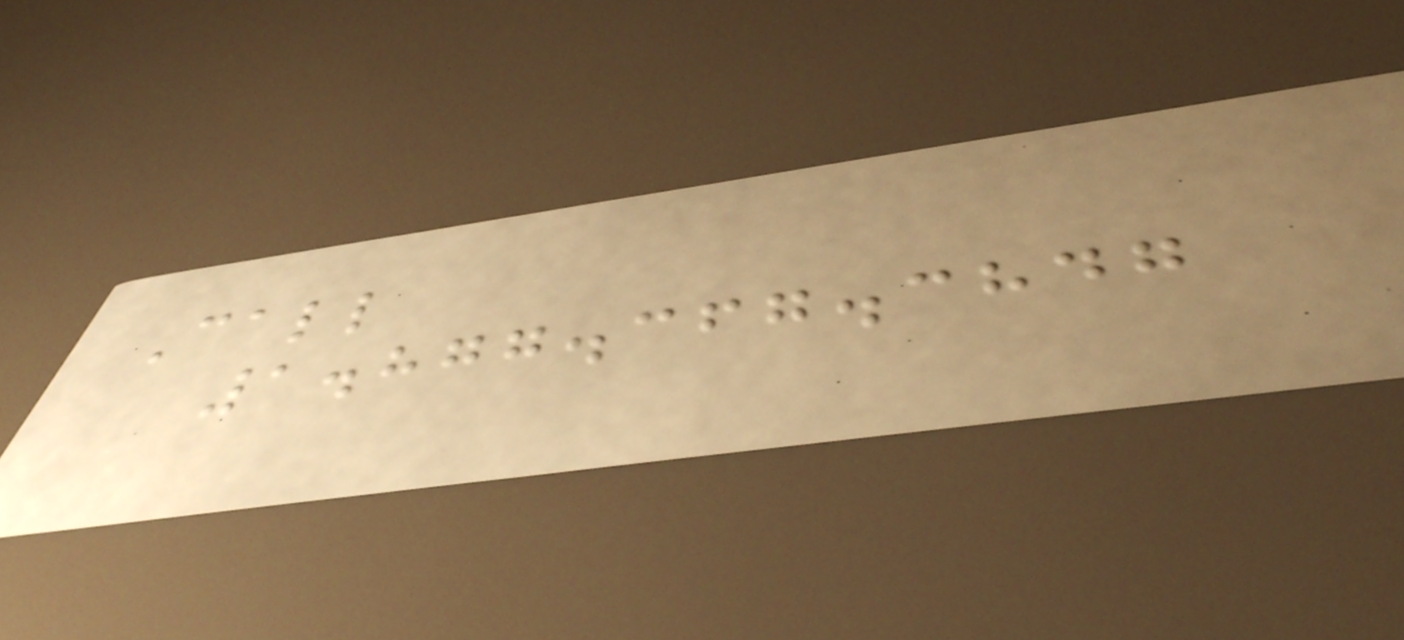Call
1.877.367.3847
